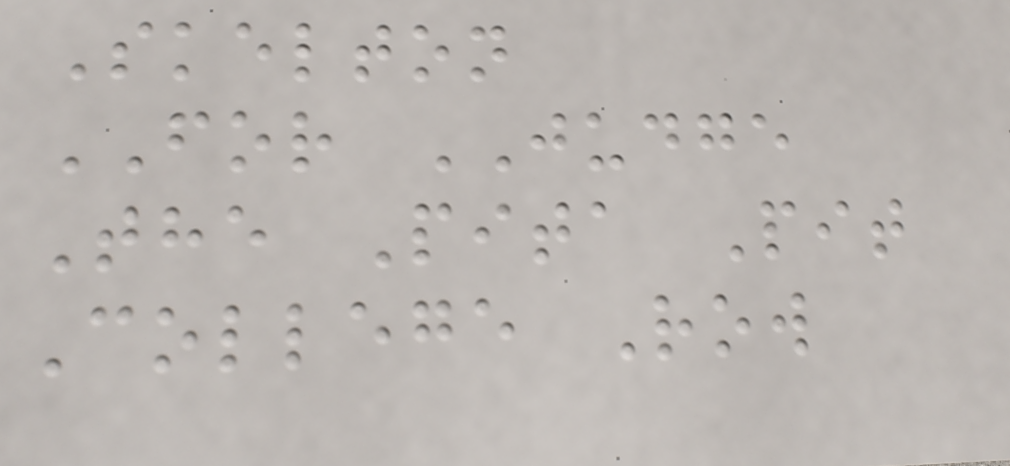Skelton
FOR JUDGE
The Pita Pit
College Row
